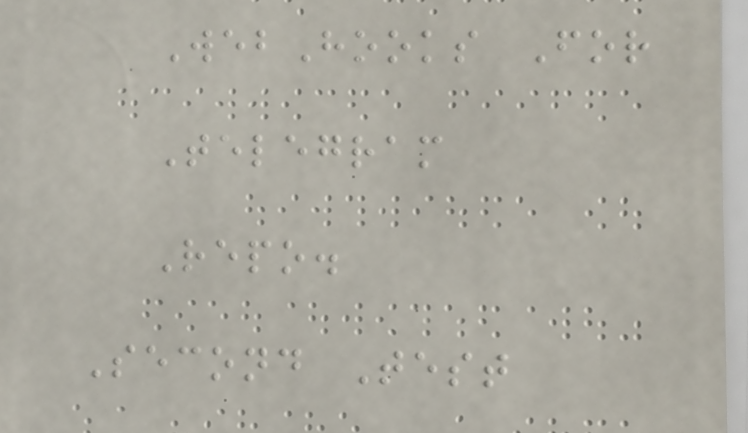WebHooks For
Telegram
Repo.
Second Test
